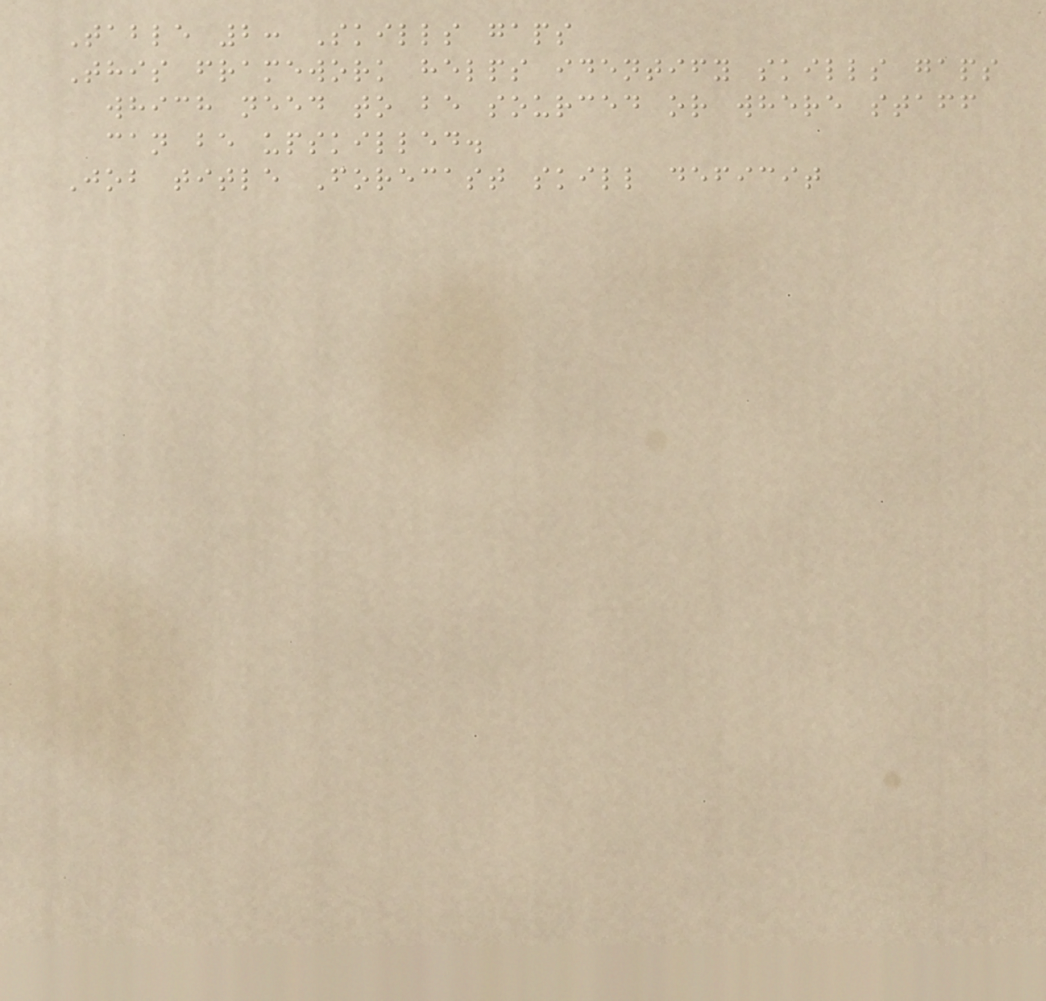Table 2: Skills gaps
This framework helps identify skills gaps
which need to be sourced or where staff
can be upskilled.
Job title Forecast skill deficit
